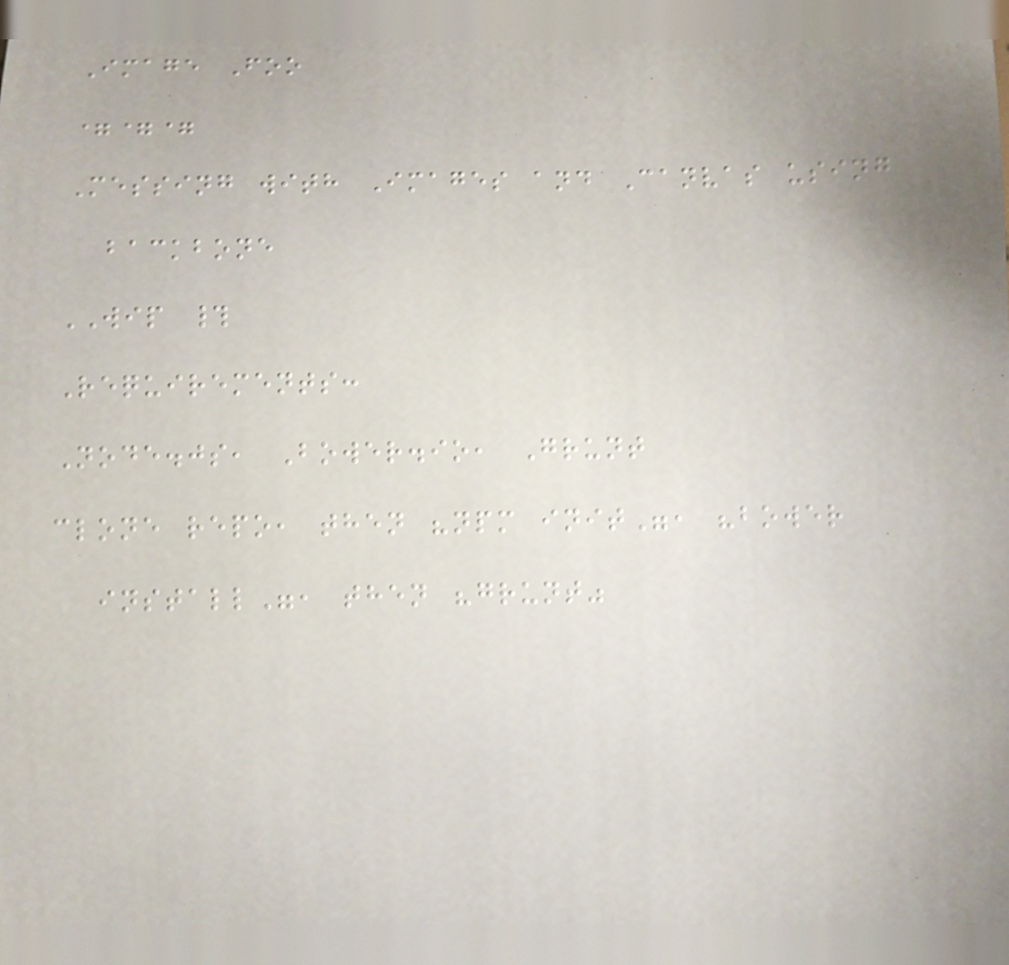Image Foo
===
Messing with Images and Canvas using
backbone
WIP #
Requirements:
Node.js, Bower.io, Grunt
clone repo, then "npm init", "bower
install", then "grunt"
